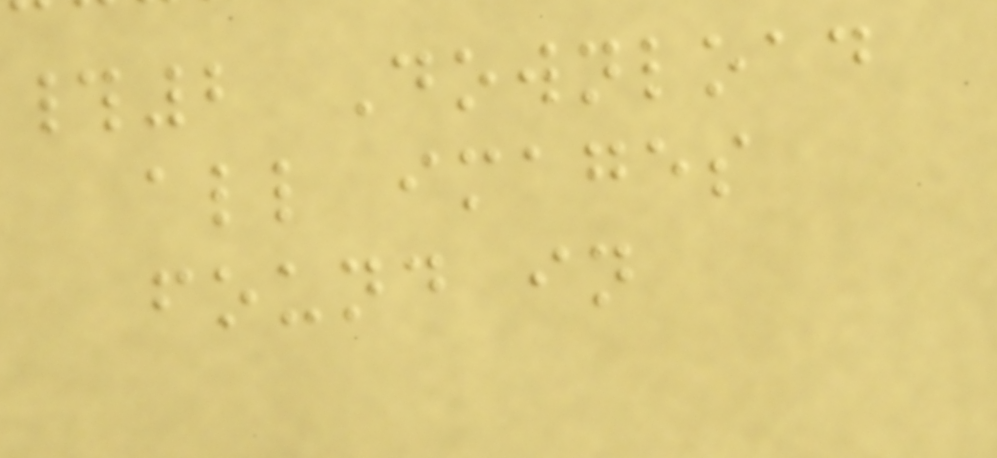#2 Download
all images
found in
